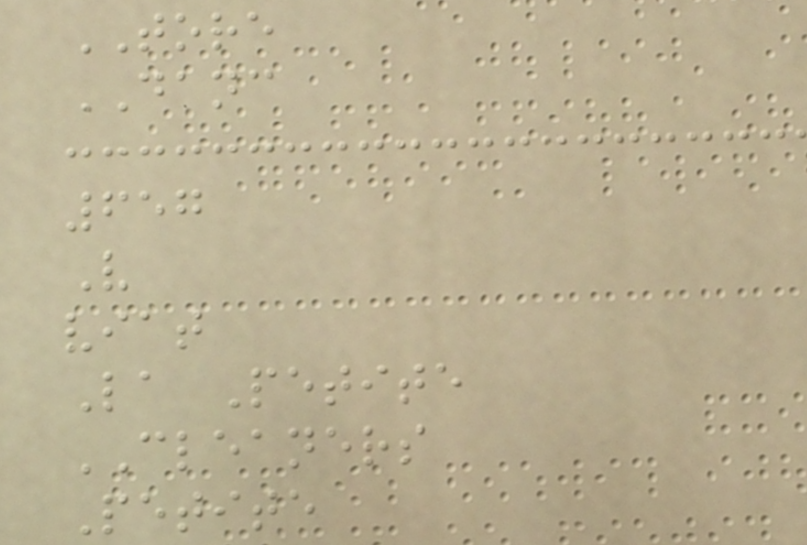TORE
DANC
657
V
viat
La Petite
CLEANERS
Petite
